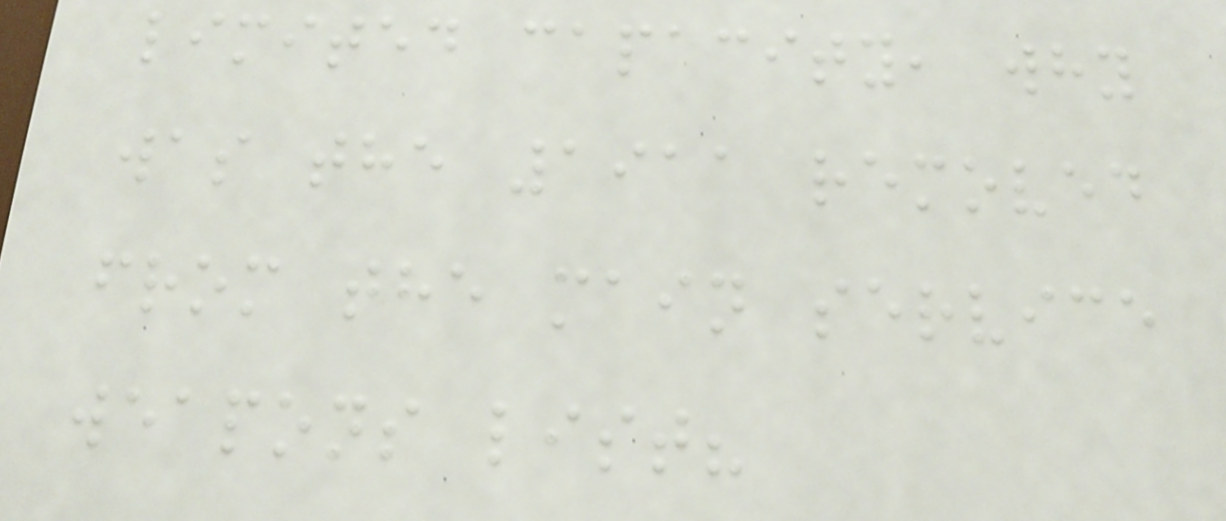limited capacity, why
was the 1911 removed
from the main service
weapons list?
